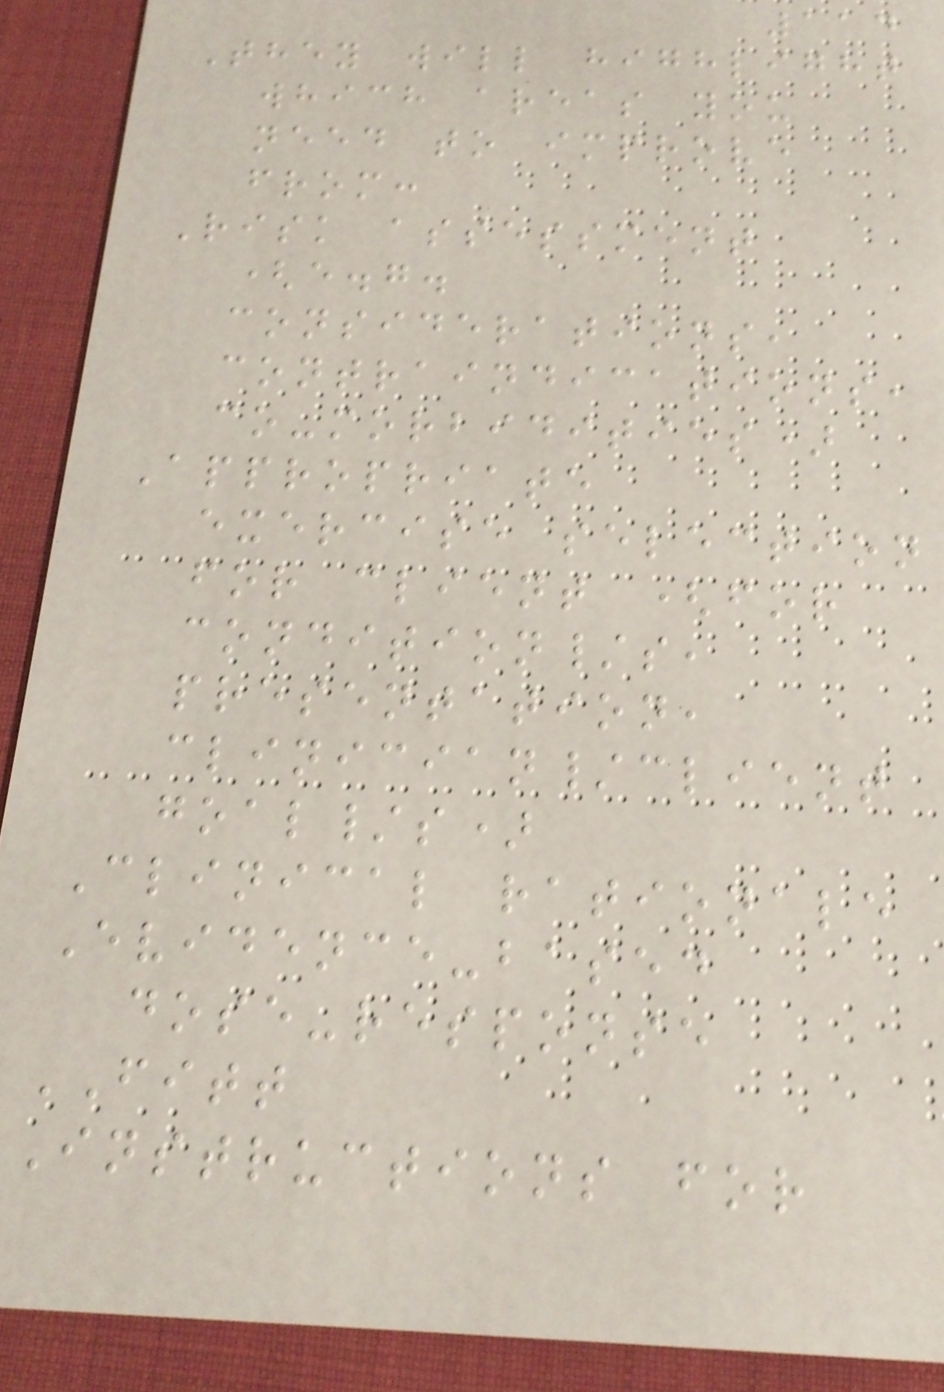114
They will highlight
which areas you
need to improve
from:
Risk assessment
(e.g.
considerations,
contraindications,
co-morbidities)
Appropriate
exercise selection
for client (for
condition/s,
presentation,
clinician/client
goal/s)
Clinical rationale
Evidence-based
dose-response
FITT
Instructions for
